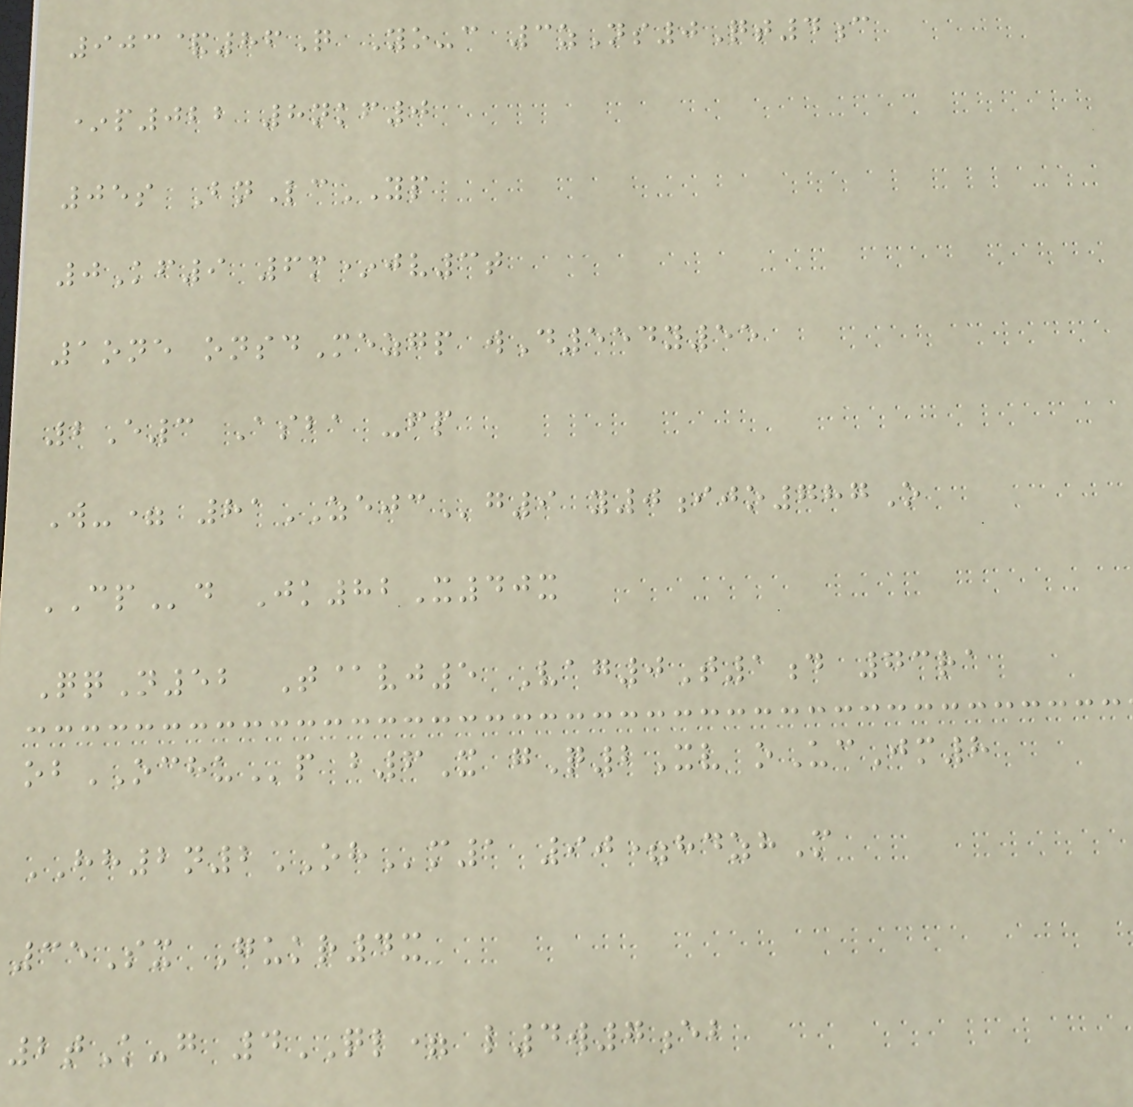903&86Q Yo-c 3zNs0Qt4c
*p022 8nkf0
05s BnLcYP
0Kf9 6m*jv3t
1one onsdMezgp wD554y55
2E3 Asba -fp
W-= 81ZEJCg9 y0ijo787O
CPd Jk82X40x
QqN52 T@vj5 Vag0T1d 73ra
obOCHUp b6X gQ2Xv oUcJm8
HH2n2OHm1 90=hdzhM
35Sx Gukr4x
2tK-g 4QL= l4w7eb
